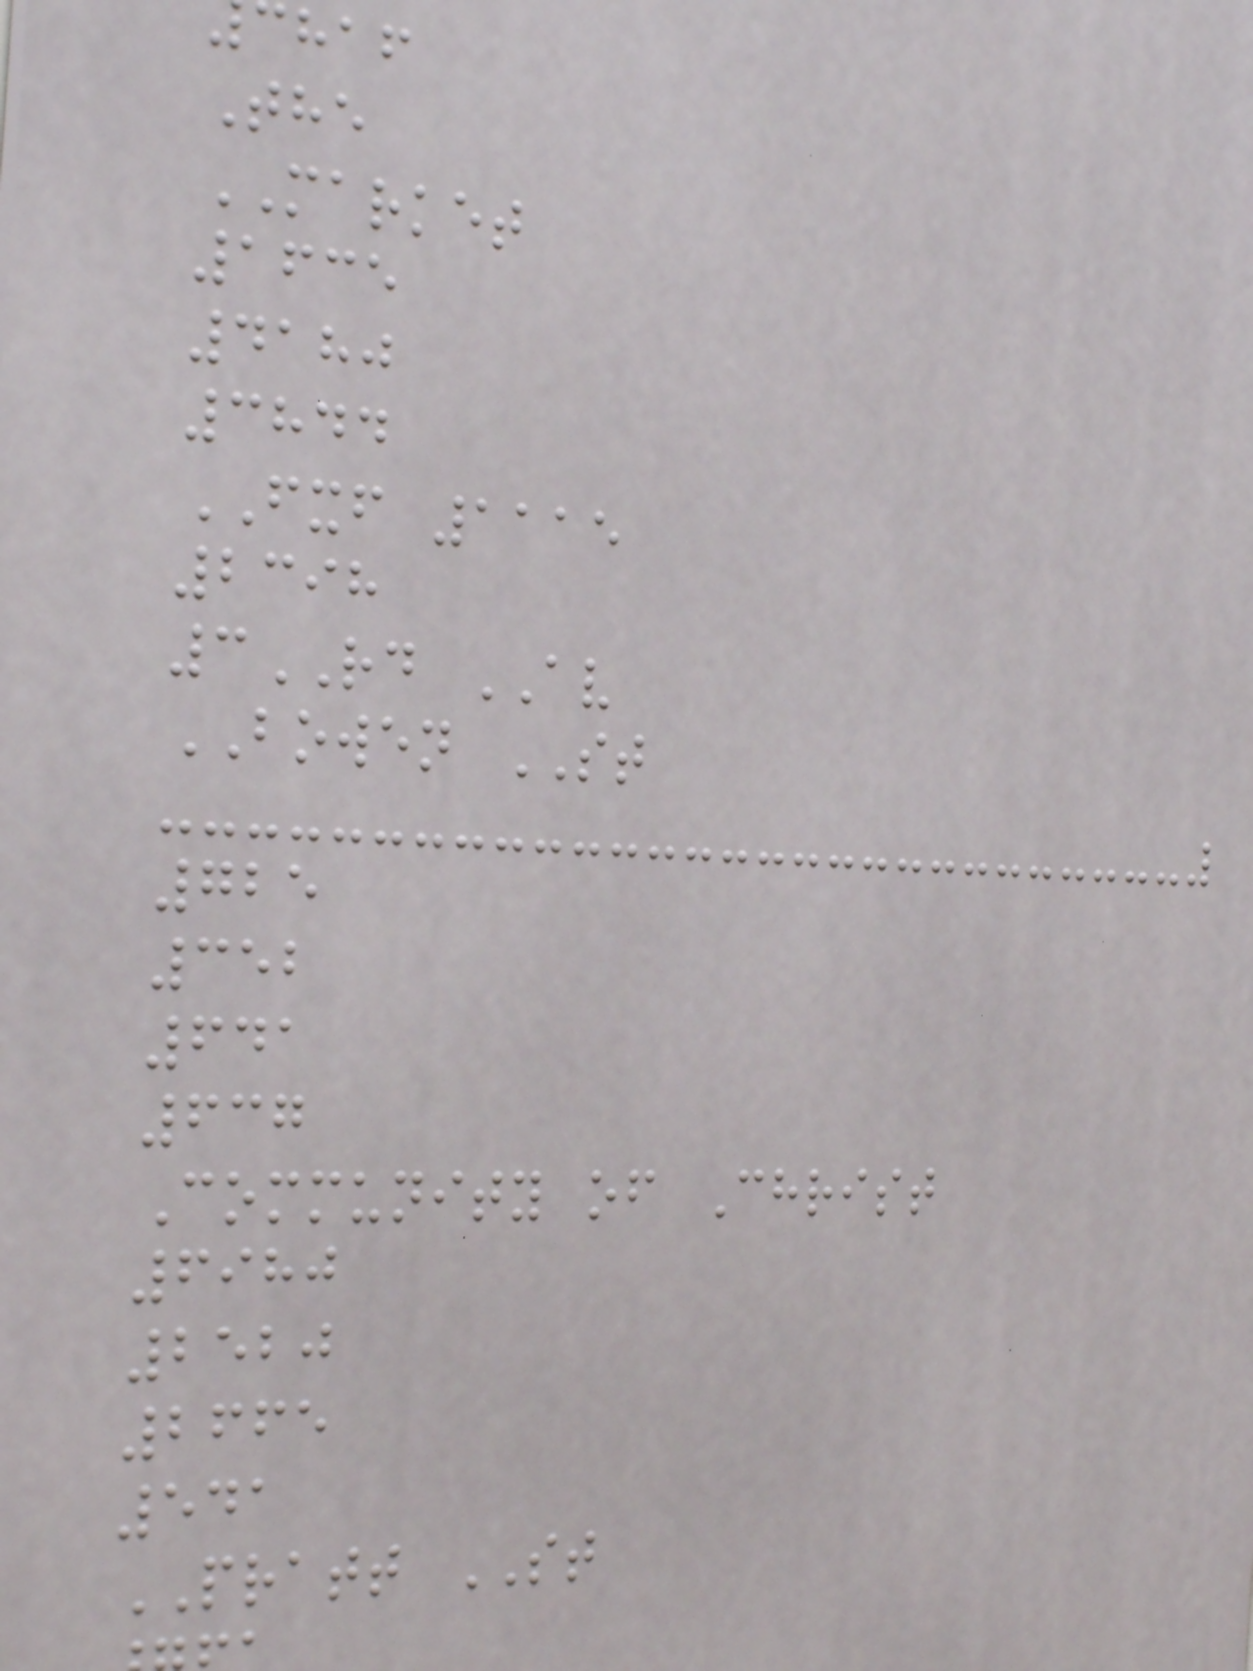The
MARKET
1635
4180
3844
FXF 1115
2398
3RD AV
BOWEN ST
725
352
641
637
Community of Christ
6980
2520
2665
541
PRATT ST
